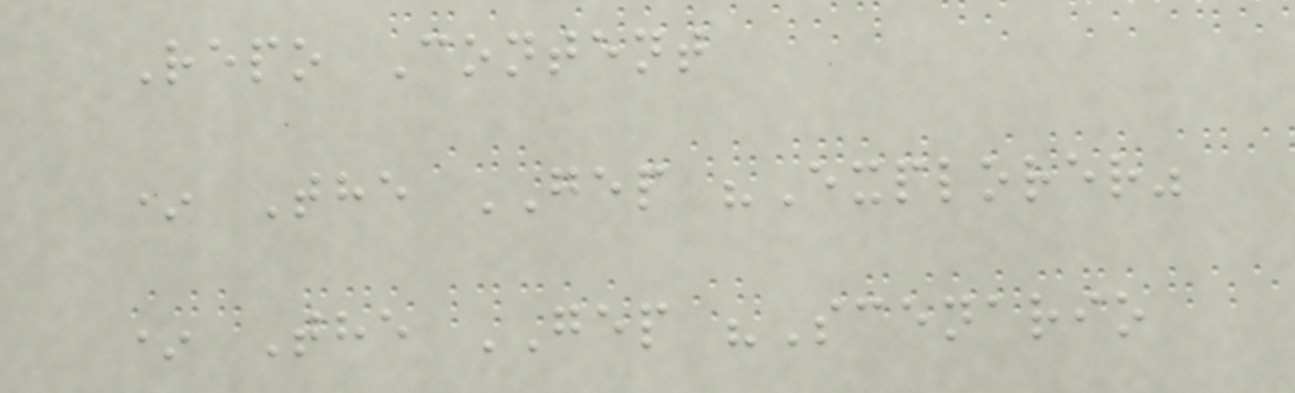Repo Content
* The GEP "Explorer"
* The GEP "Scenario
